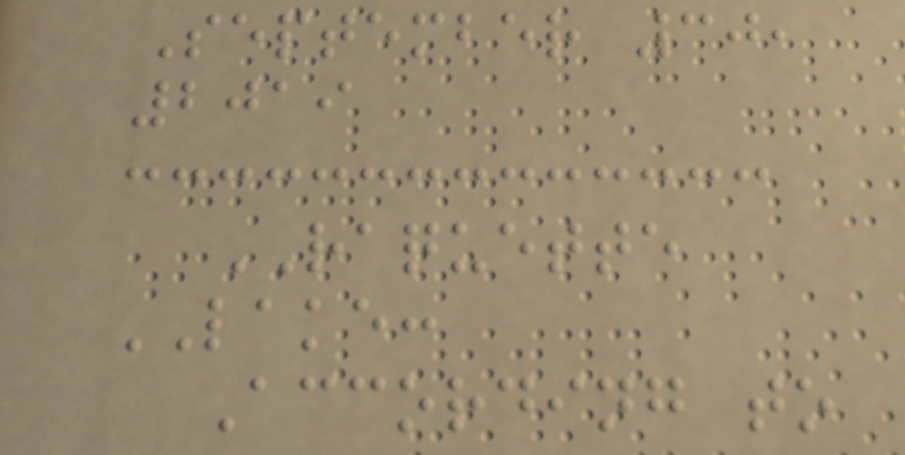September 30,
2019
RAQUETTE
LAKE:
According to
